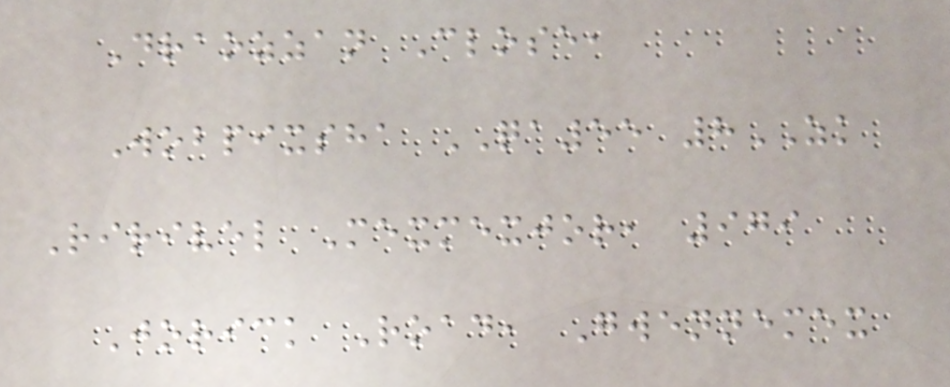Draozzan Close,
Wobpixsha QA55 8ZK
Ririvel Mexmexjor, 979
Jorick Road, Gwennemex
